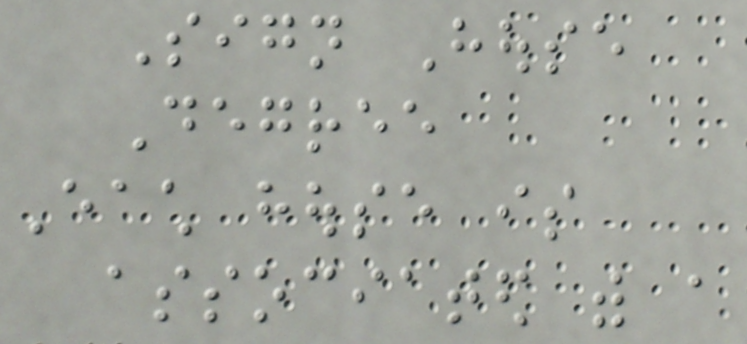Sign House
Degree
Each house is
associated with a
